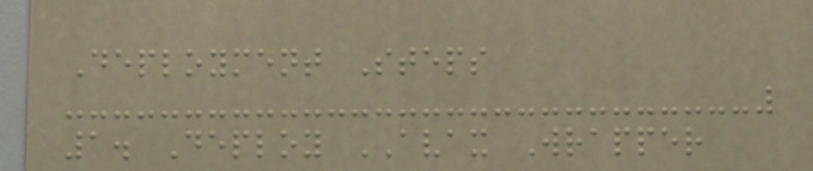Deployment Steps
1. Deploy AVAX Wrapper
